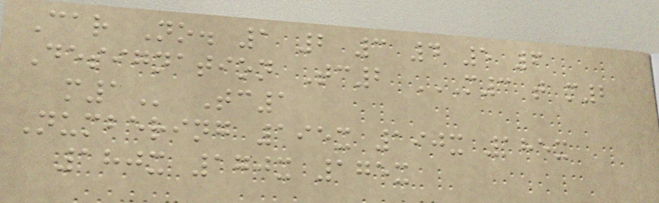Car No. 1 2 3 4 5 6
Designation Tc2 M3 T M2
M1 Tc1
Numbering 195x 190x 185x
180x 170x 175x
